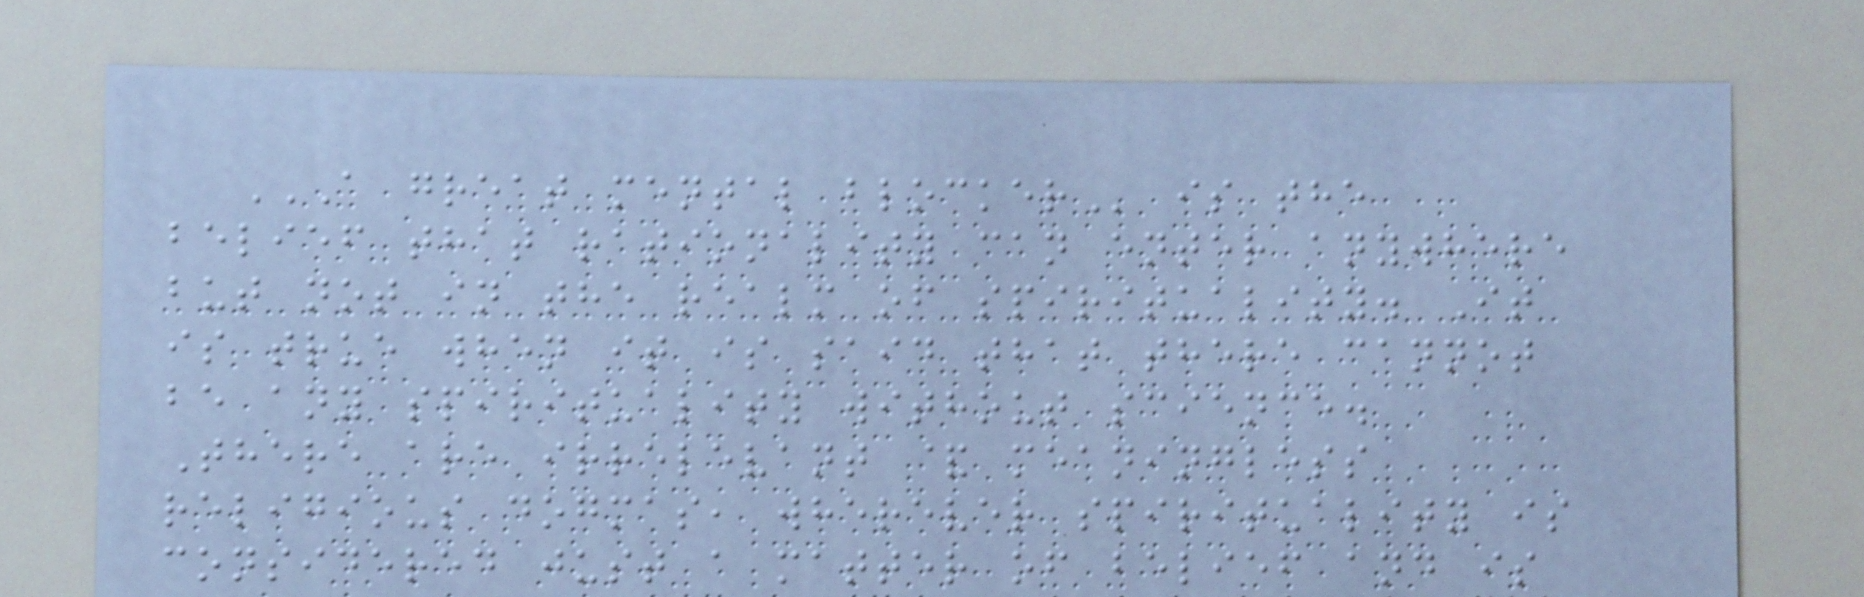A GREAT MENTAL BLOCKER is the
belief that rationality can enter anywhere
but not in the realm of spirituality. It
is true when it is said that there cannot
be any spirituality without science.
There are irrelevant & meaningless
religious dogmas, wherever spirituality is
considered just a matter of belief and is
